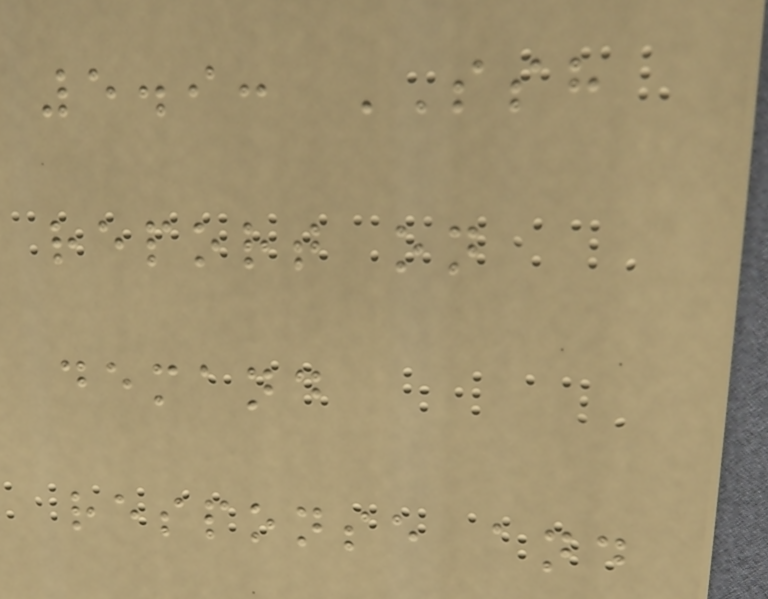5.9: SSH
report on
demand
response and
